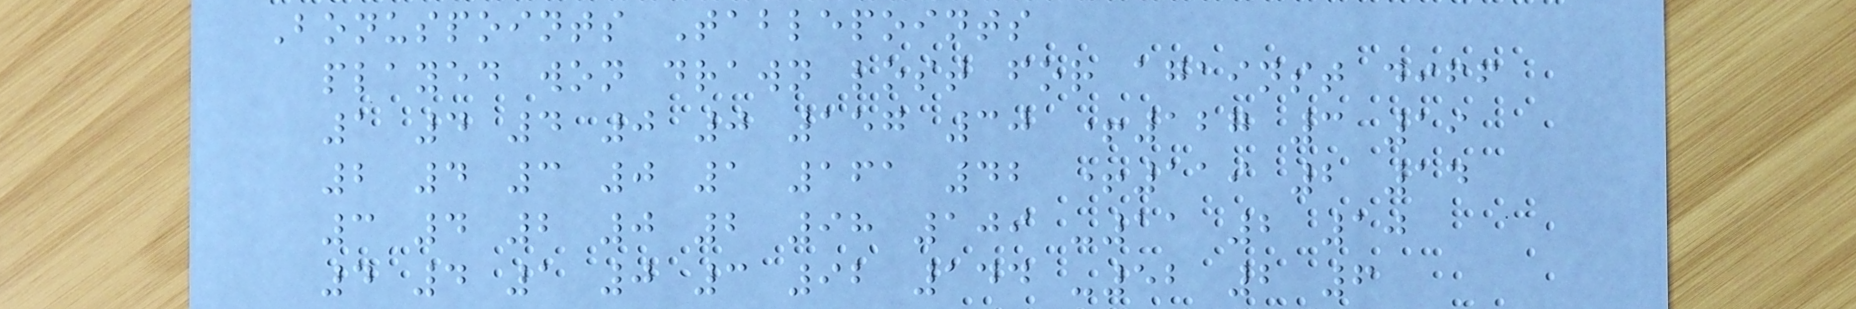Bonuspoints Tablepoints
played won drawn lost for against diff
1 4 4 0 0 157 30 +127 3 19
2 4 3 0 1 161 42 +119 2 14
3 4 2 0 2 98 109 -11 2 10
4 4 1 0 3 92 144 -52 2 6
